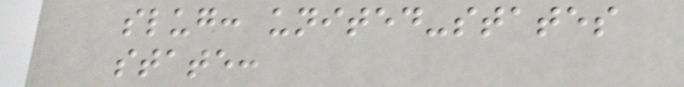slug: united-states
state:
